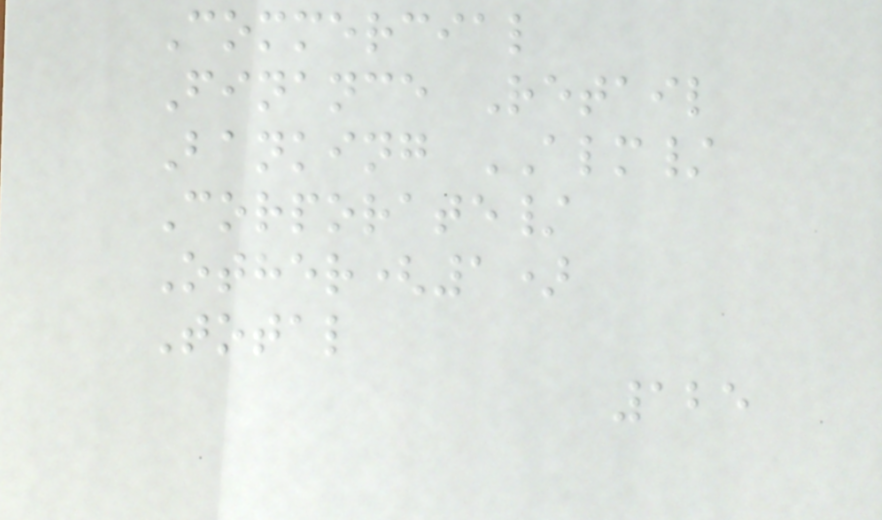Commercial
Finance Retail
Banking ALM/
Corporate/
Other(1)
Total
125
